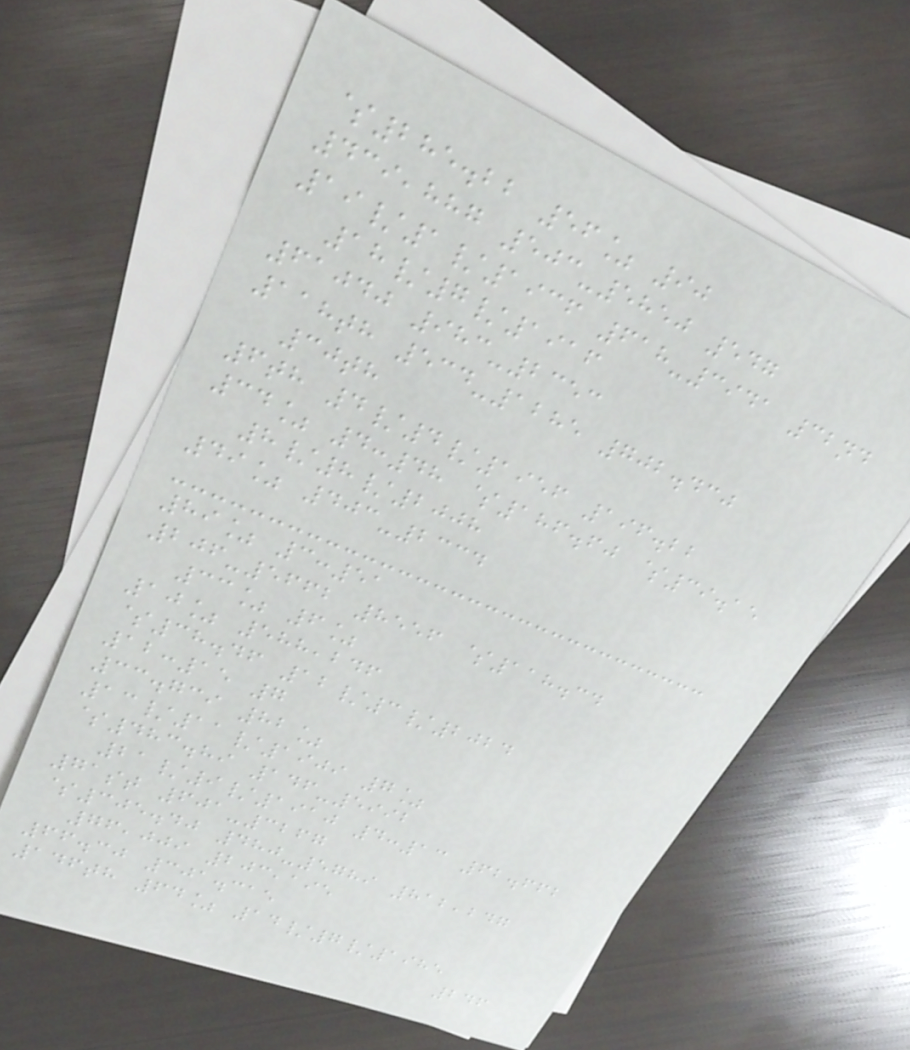$285.22 56% 90
439,887 503-5850 547
19/1/1936 618-3941 32nd
18/7/1916
61040 983-2353
118th 534-1285 702.430
30th
6th 4/4/1956 196.22
34% 4:48 $186.60 $39.15
8/8/2008
49% 403-2334
89% 3:51
206-5662 8556 $118.34
33% 6%
10% 588,246
$38.46 12/3/2024
12:15 7
33.739 82%
13/11/1909 7%
$483.89 146-5992
21/9/1910 4:13 62.662
71st 601-3267
$305.40 480-5789 812,247
76,009 203,195
66.30 301.315
146th 64% 14/7/1985
246
